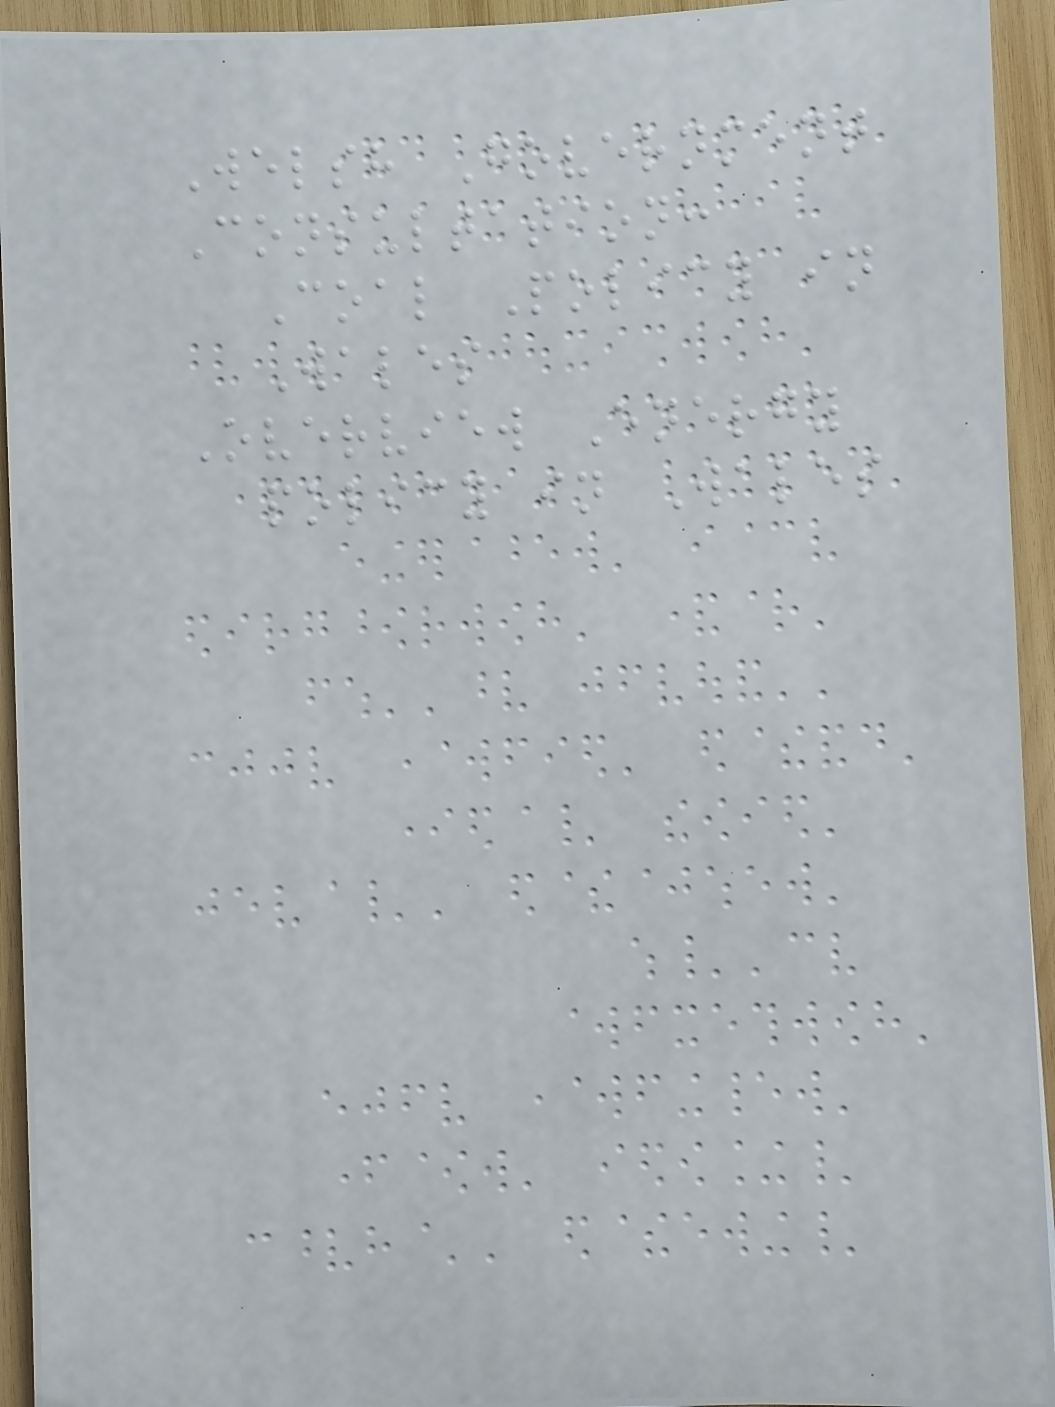Welsh Government
Consultation:
Coal Policy in
Wales
Overview Energy
policy in Wales
